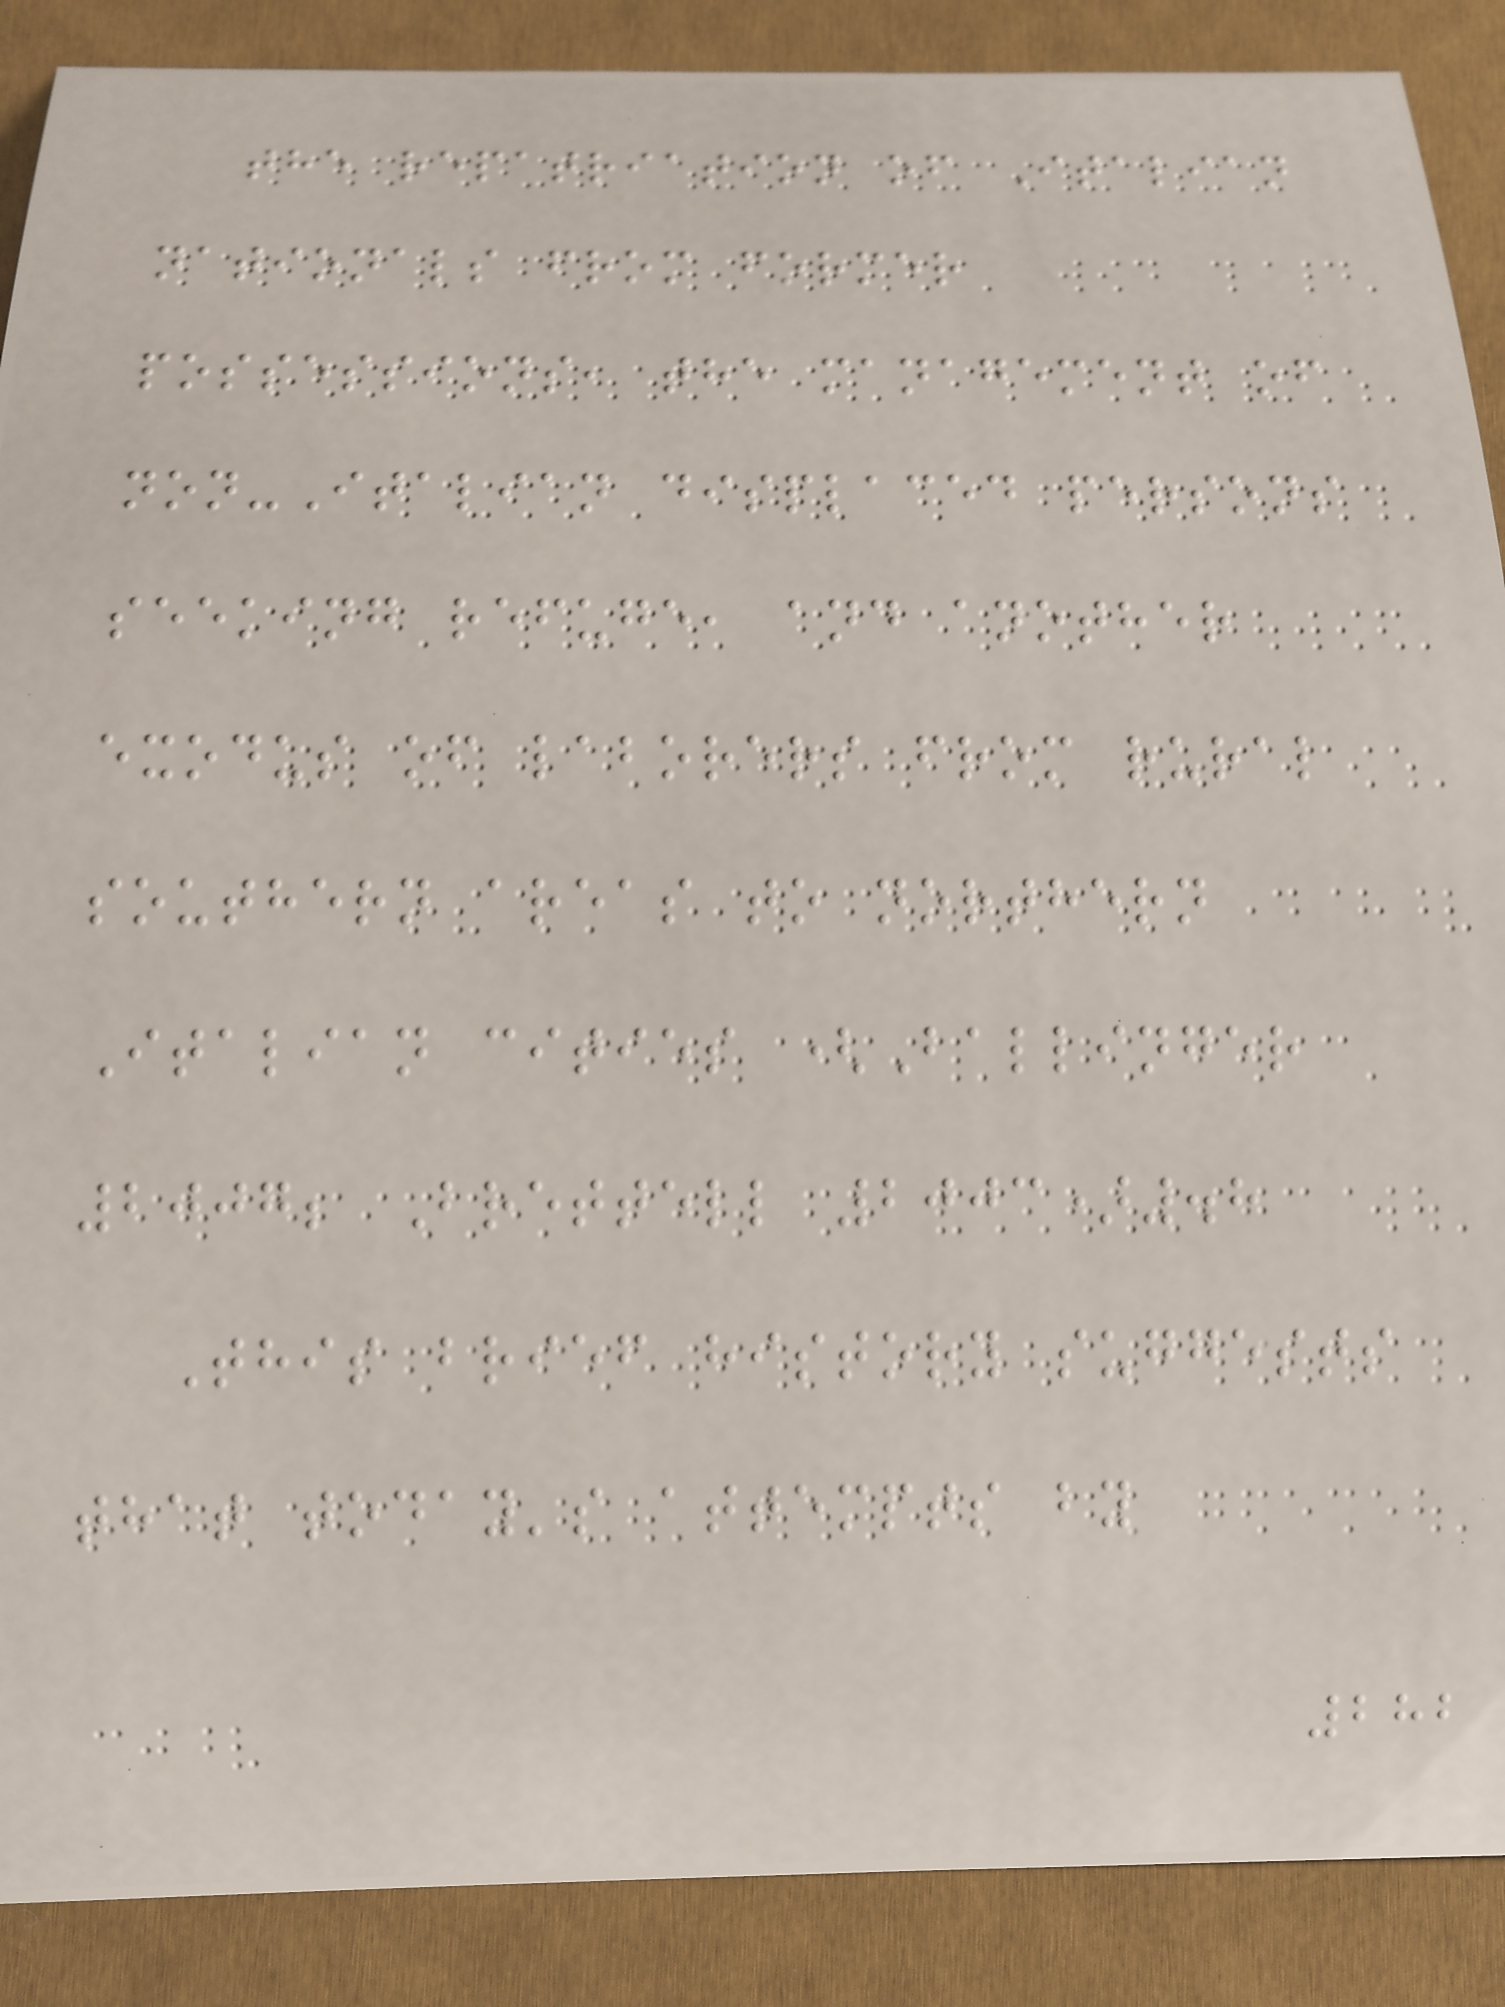the repatriation of Italian
nationals from former
possessions, the management of
non-Italian displaced persons
seeking refuge, and another
exodus of laborers from rural
southern areas to northern
Italian cities (Ballinger
2007; Brettell 2003).8
This brief history suggests
that today's attempts by
282
